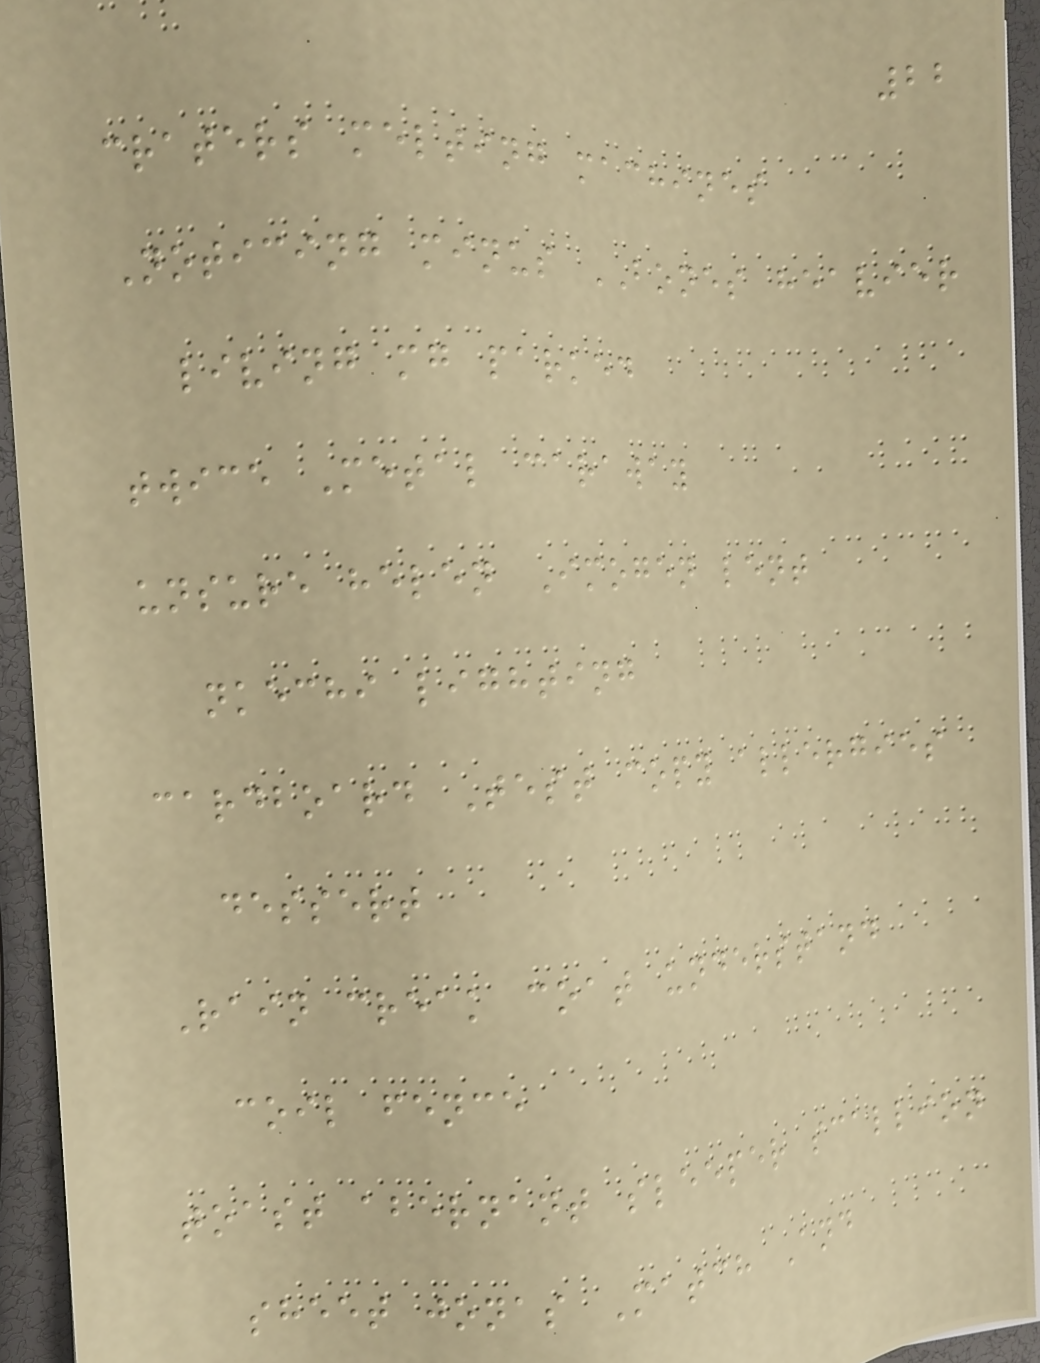22
craters melting machines
Noticing minus BONES heavier
living mg parked
twice Metal caraway
unsure helen Imogen lent
nkechi lighting
cardboard Test copy allergies
dessert
Rain creak coat understand
coil fence
toast abernant sleeper scallion
sheet jonas Match And
